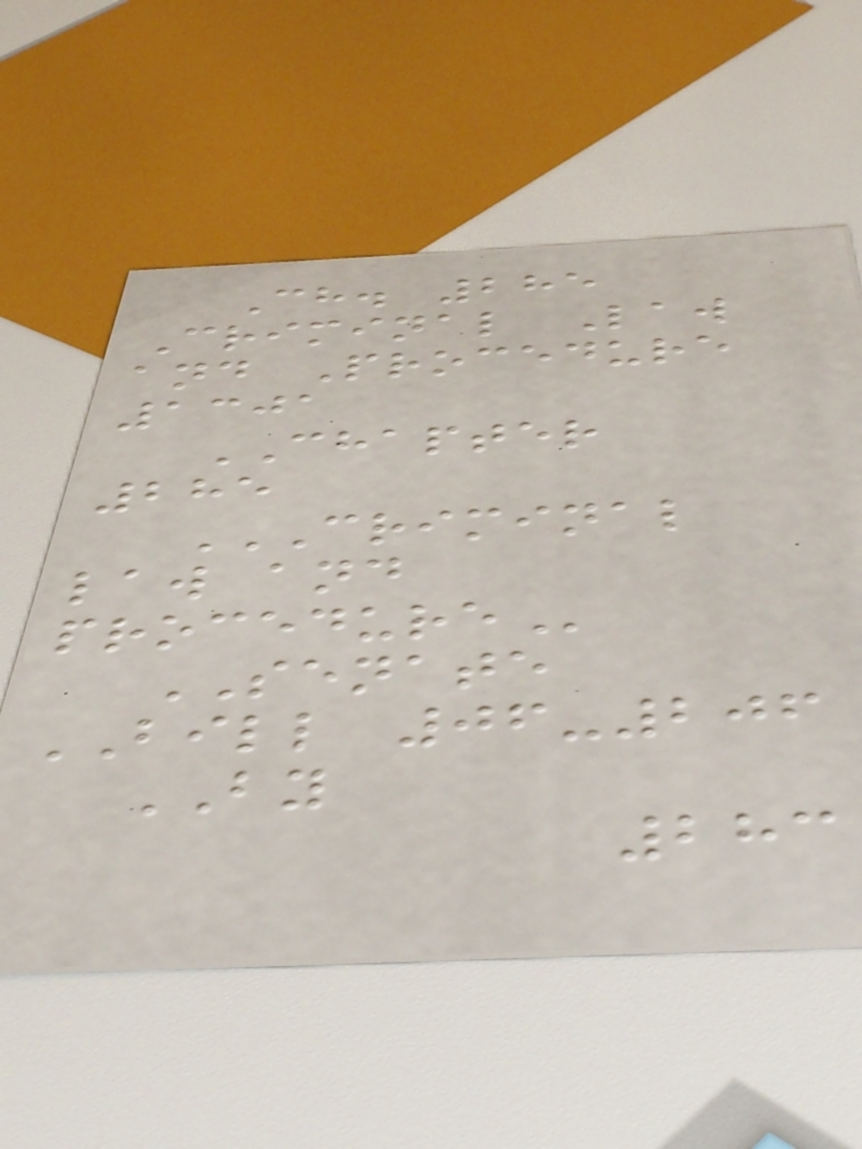Ch. 285
Criminal Law
and Procedure
1301
CHAPTER
285
CRIMINAL
LAW AND
PROCEDURE
SENATE
BILL 06-206
BY
283
